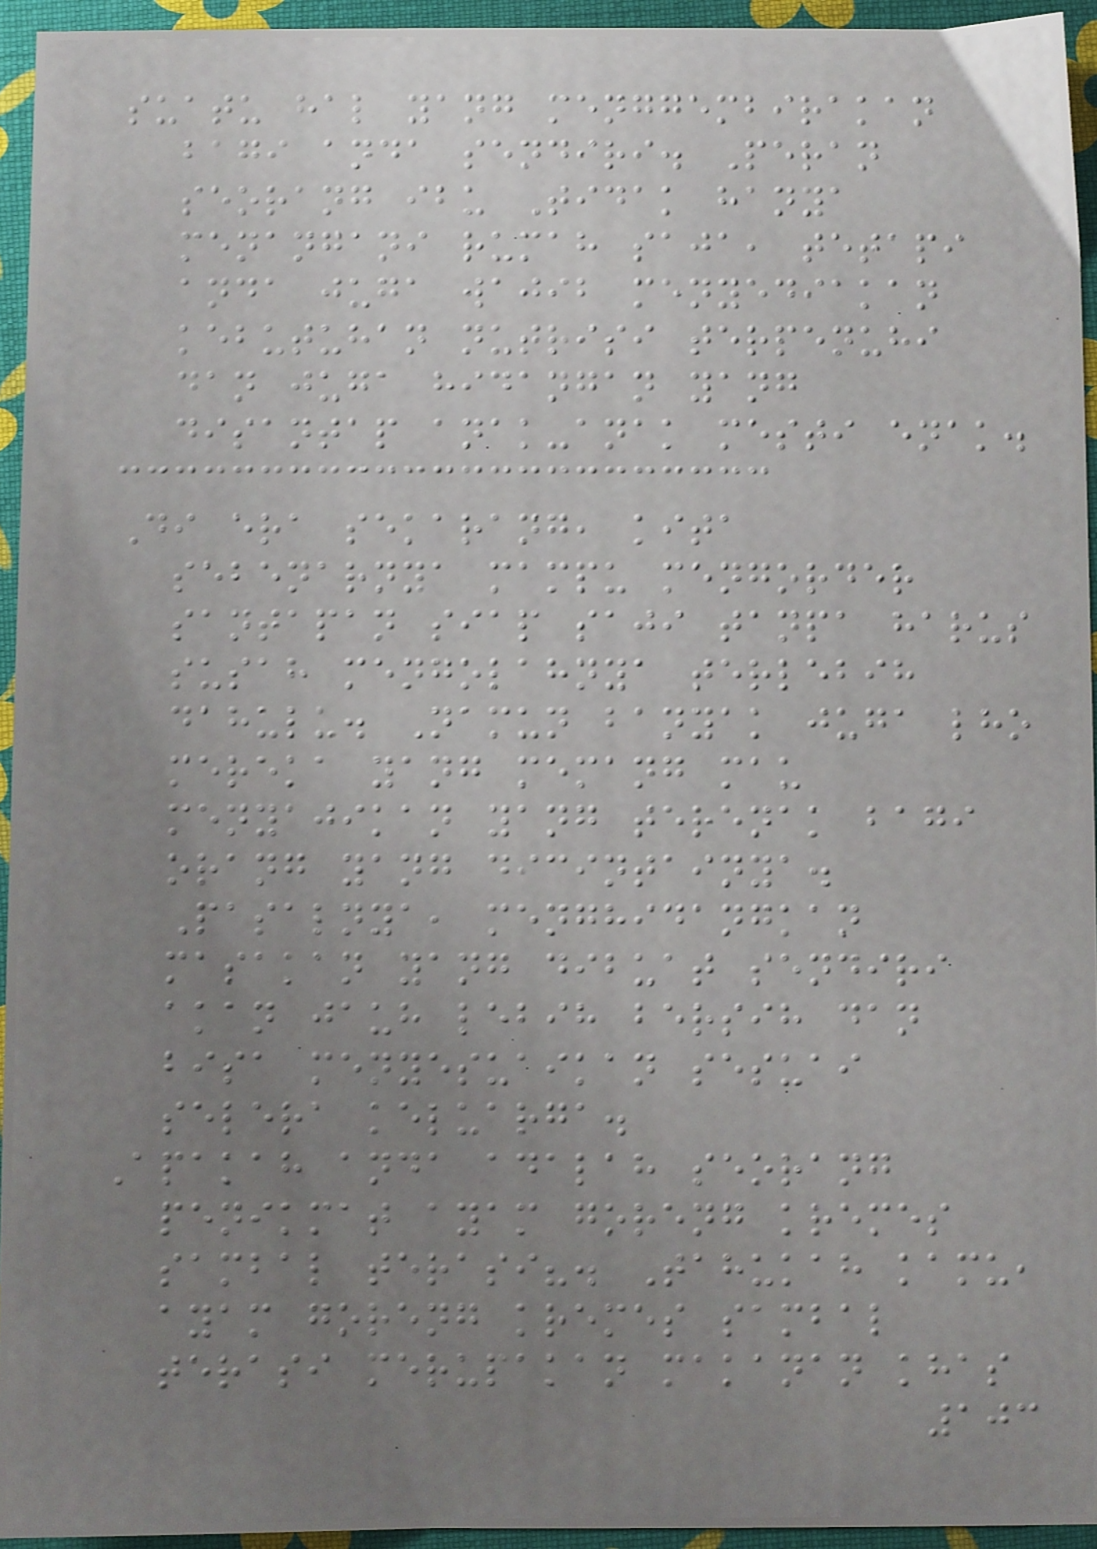suatu hal yang menggembirakan
bagi anda sendiri. Peran
seorang ibu Tidak hanya
menangani rumah saja, tetapi
anda juga wajib menyediakan
kebutuhan nutrisi terpenuhi
dan juga hidangan yang
disantap anak-anak mesti enak.
Di era sekarang, kita
sebenarnya mampu mengorder
santapan siap saji tanpa harus
susah mengolahnya terlebih
dahulu. Namun banyak juga lho
mereka yang memang mau
menyajikan yang terenak bagi
orang yang dicintainya.
Pasalnya, menghidangkan
masakan yang dibuat sendiri
akan jauh lebih bersih dan
bisa menyesuaikan sesuai
selera keluarga.
Apakah anda adalah seorang
penikmat ayam goreng kremes
sambal terasi?. Tahukah kamu,
ayam goreng kremes sambal
terasi merupakan makanan khas
103
